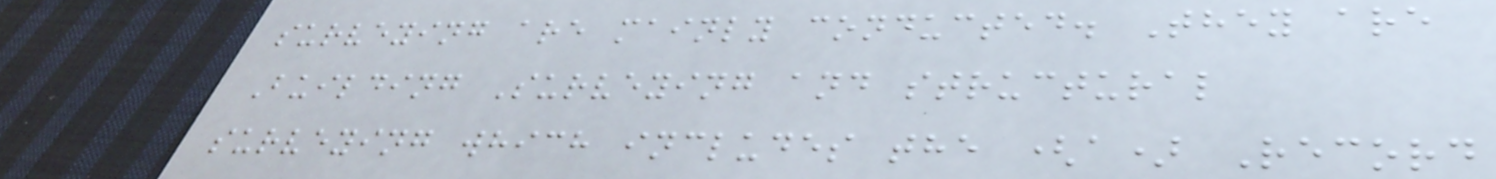surveying are mainly conducted. They are
Building Surveying and structural
surveying which includes the (a) Record
